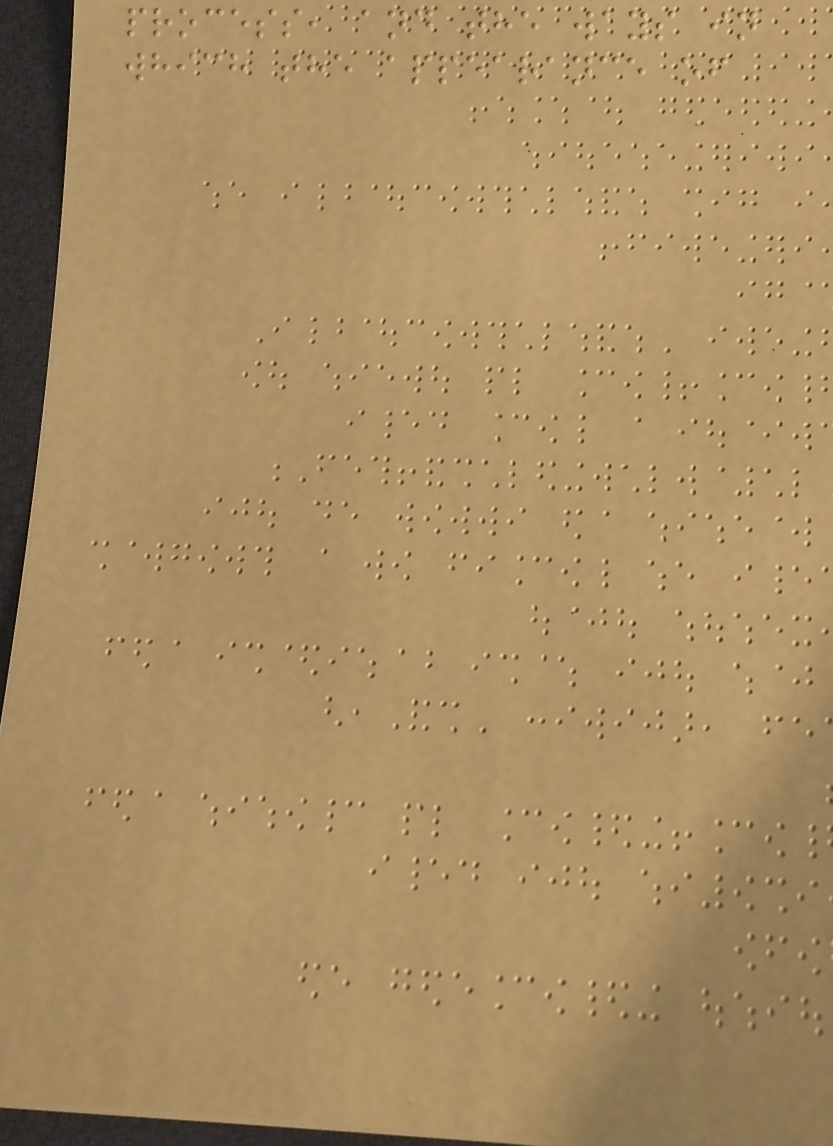process, and the ways in
which the appearance of
